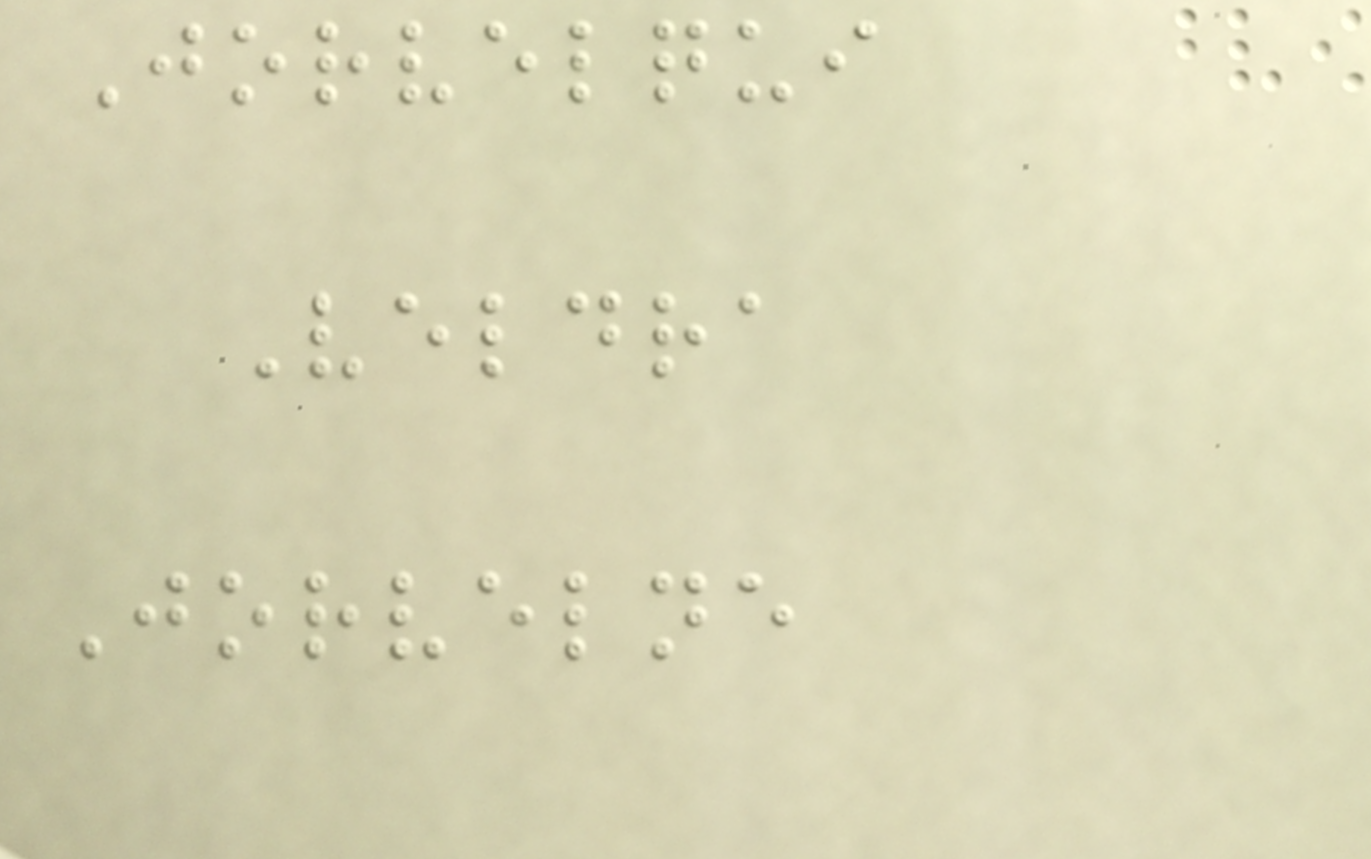Jorvelqui
Veldra
Jorvelne
